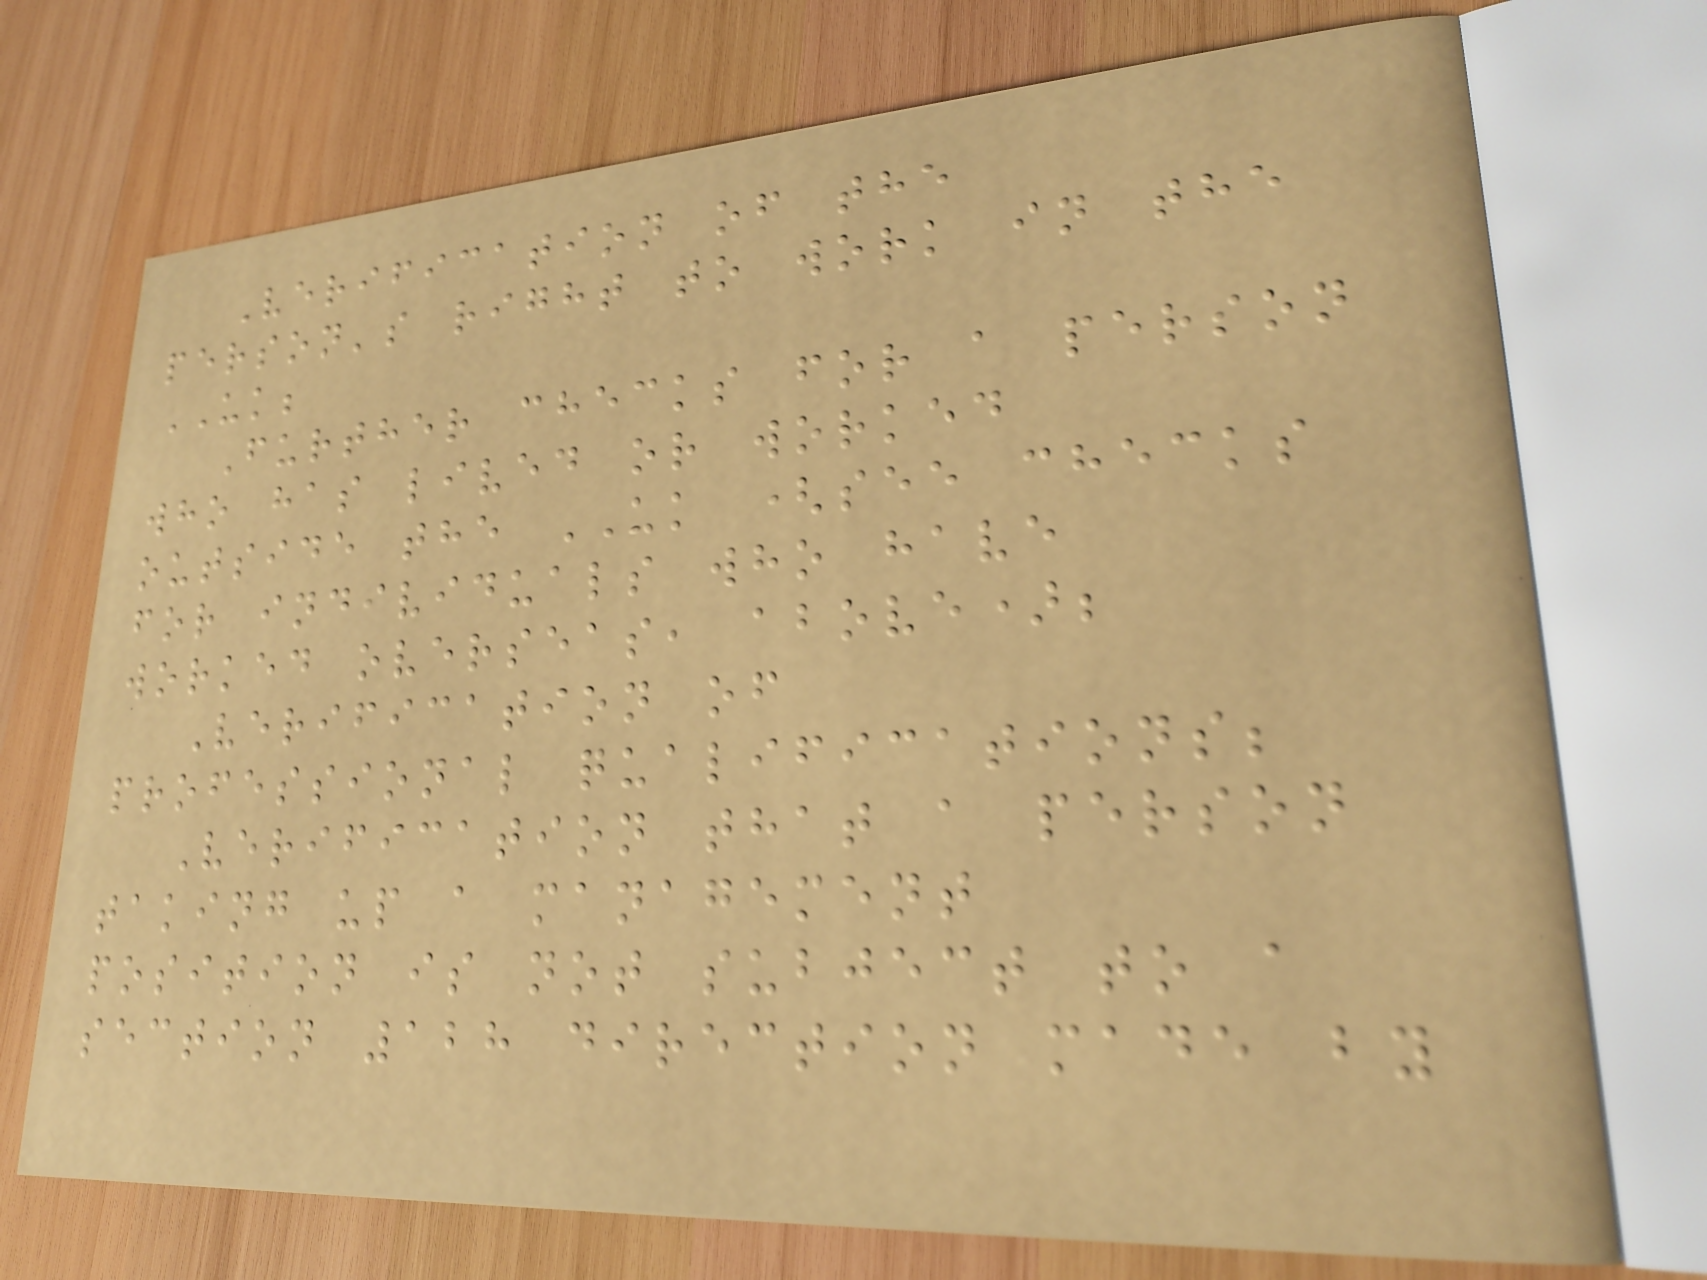Verification of the
person's right to work in the
UK;
Further checks for a person
who has lived or worked
outside the UK (see checks
for individuals who have
worked overseas, above);
Verification of
professional qualifications;
Verification that a person
taking up a management
position is not subject to a
section 128 direction made by
